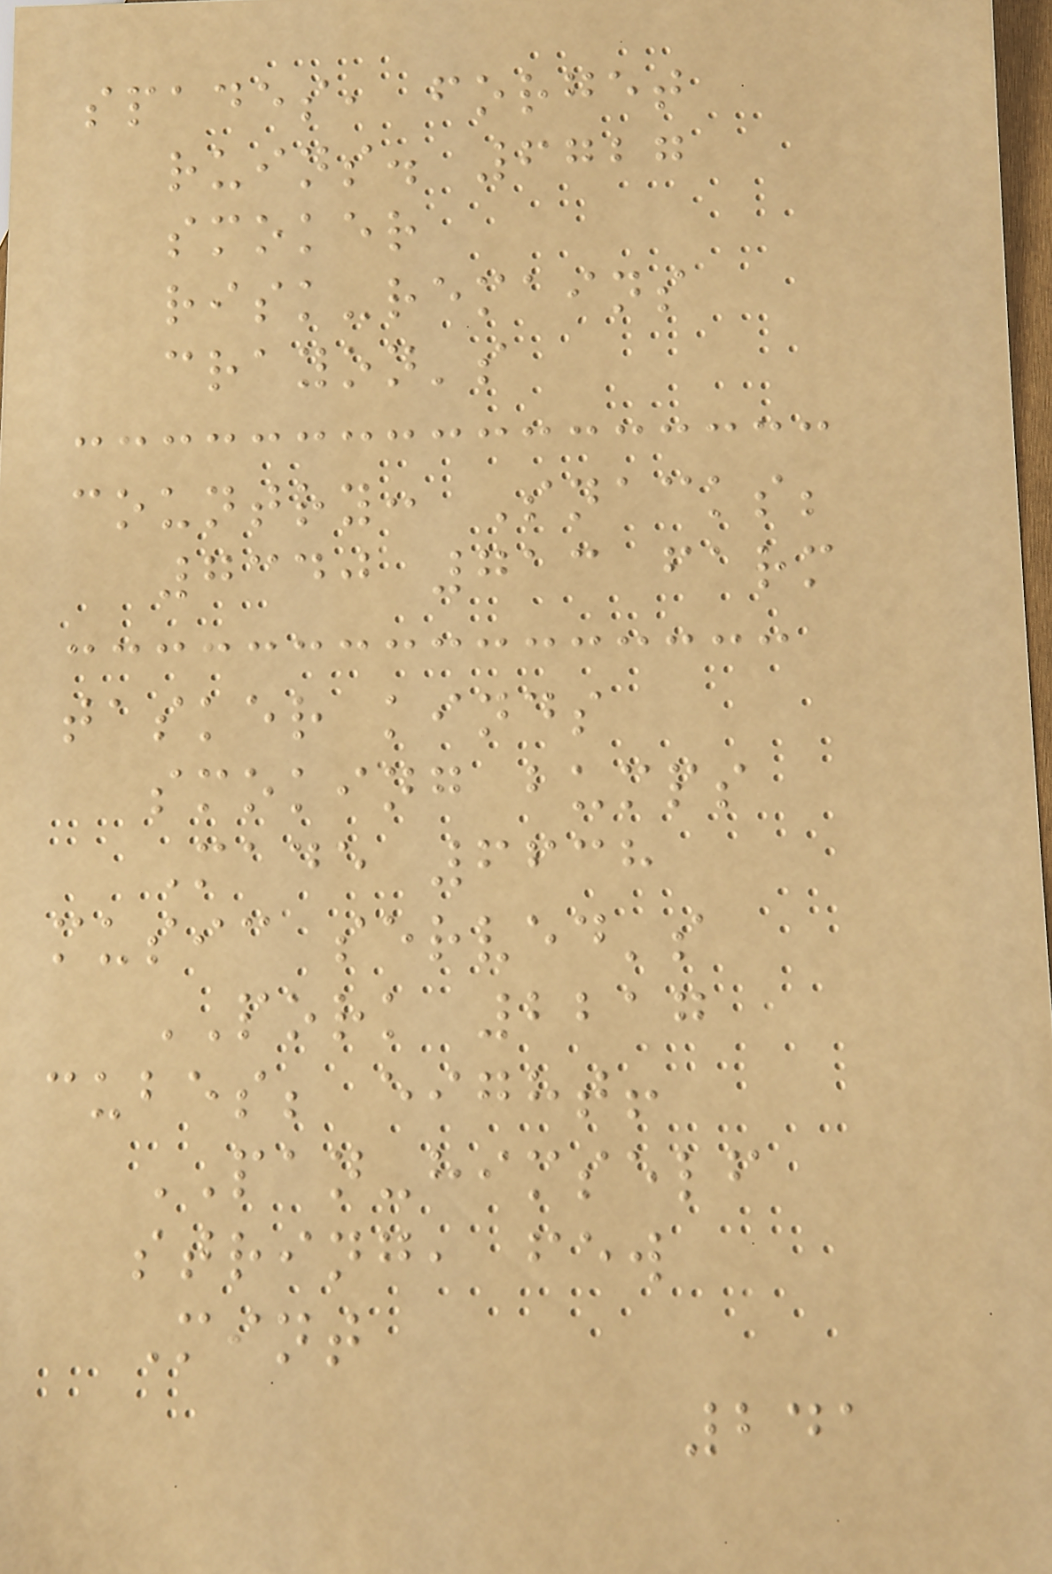spades, forget
ruins. 6727
smoker
risk-remains
crayon's
country: Snacks;
7340 713 farm
tasker kinds
smoking bumps
Made 6638
music served's
PORK 2217
cubes; eight!
PAN-himself
string, few
Mint
241
